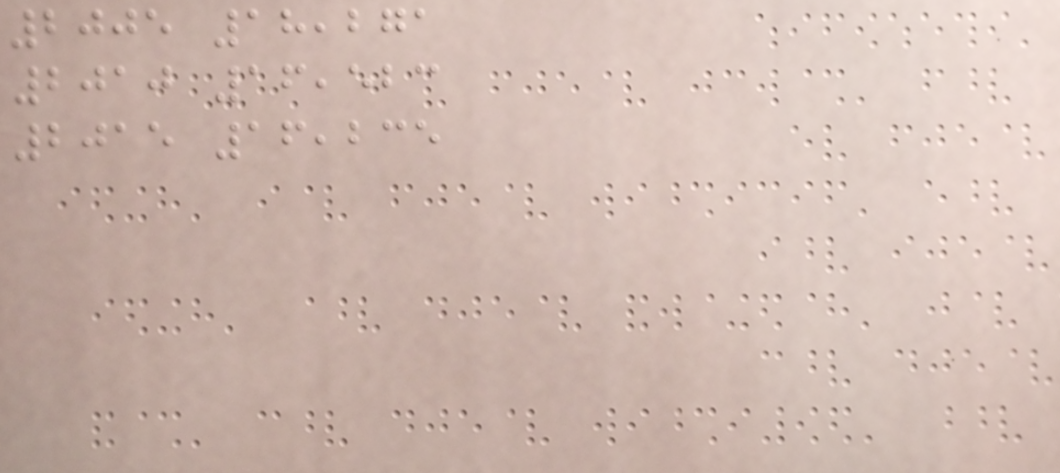2005 18,271
2010 16,523
2015 16,235
